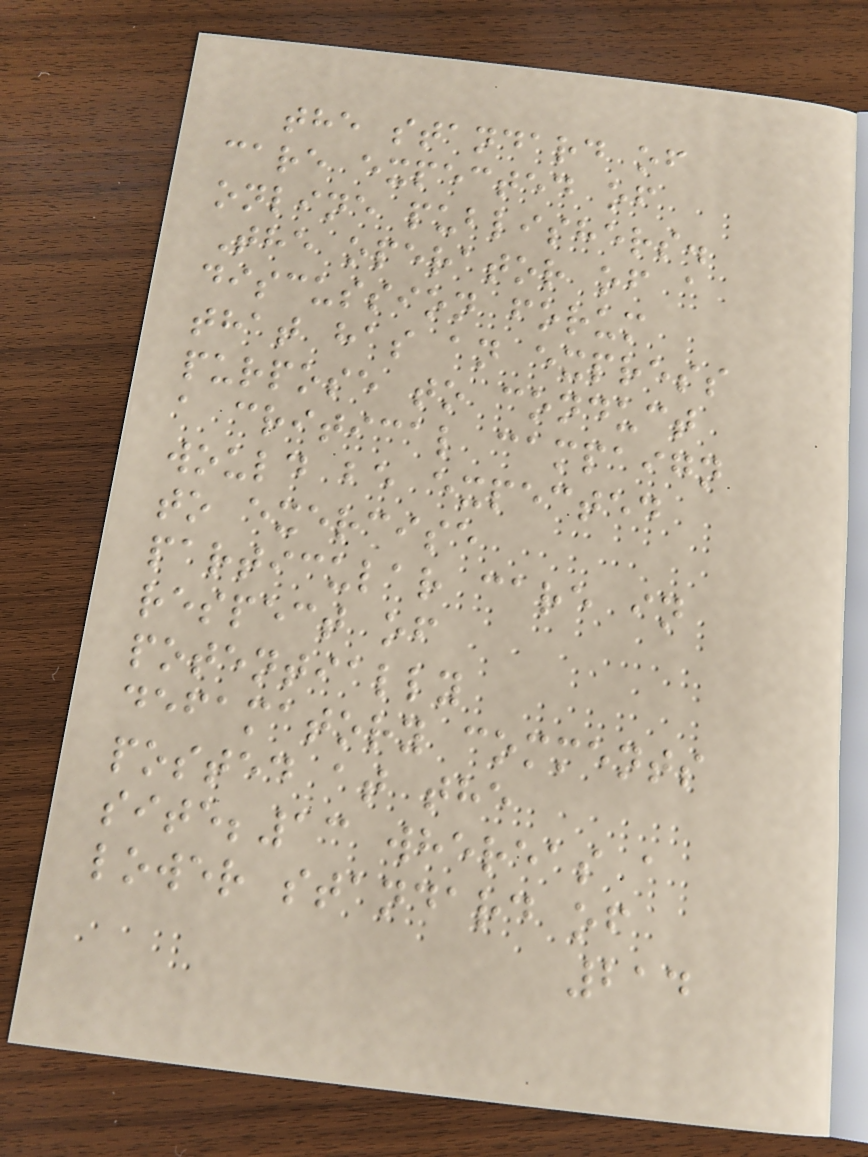the standard of
care expected of
online publishers.
The operator of a
discussion forum
that has an express
purpose to conduct
a critical campaign
would be expected
to exercise
particular care in
respect of
potentially
defamatory comments
posted at the
site;13 whereas a
lower standard of
214
